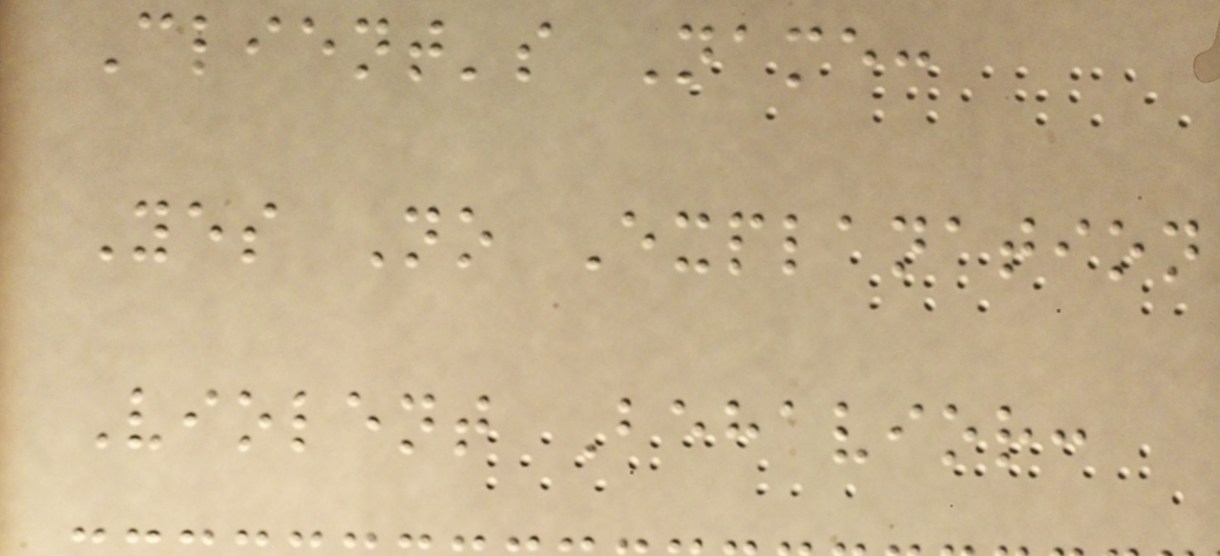Client's Name:
Yes No Explanation
Violent Behavior:
